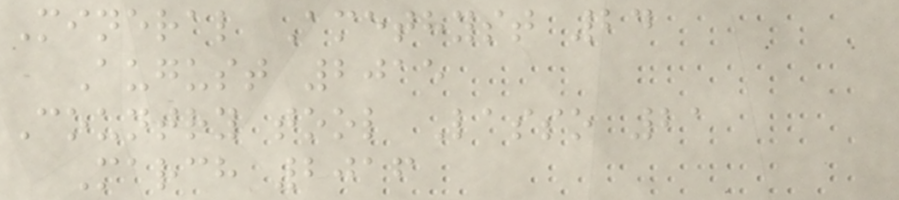Mineral Amethyst 24
August 2015
Country tool Lasso 21
March 2016
